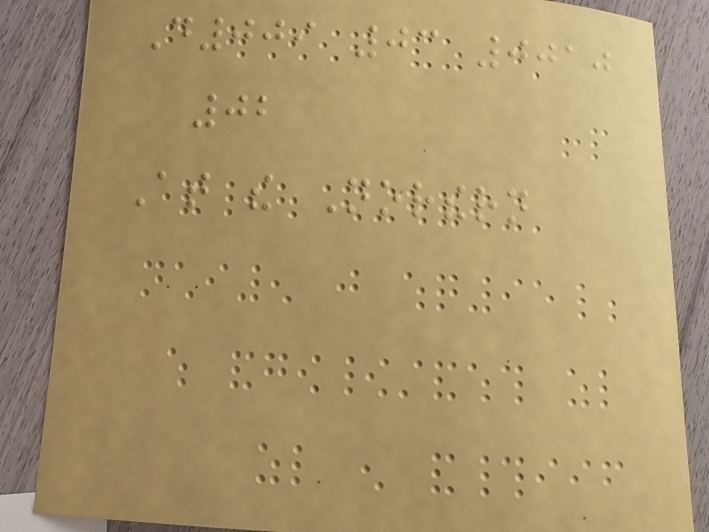D009 03 0010
02
At the Northern
